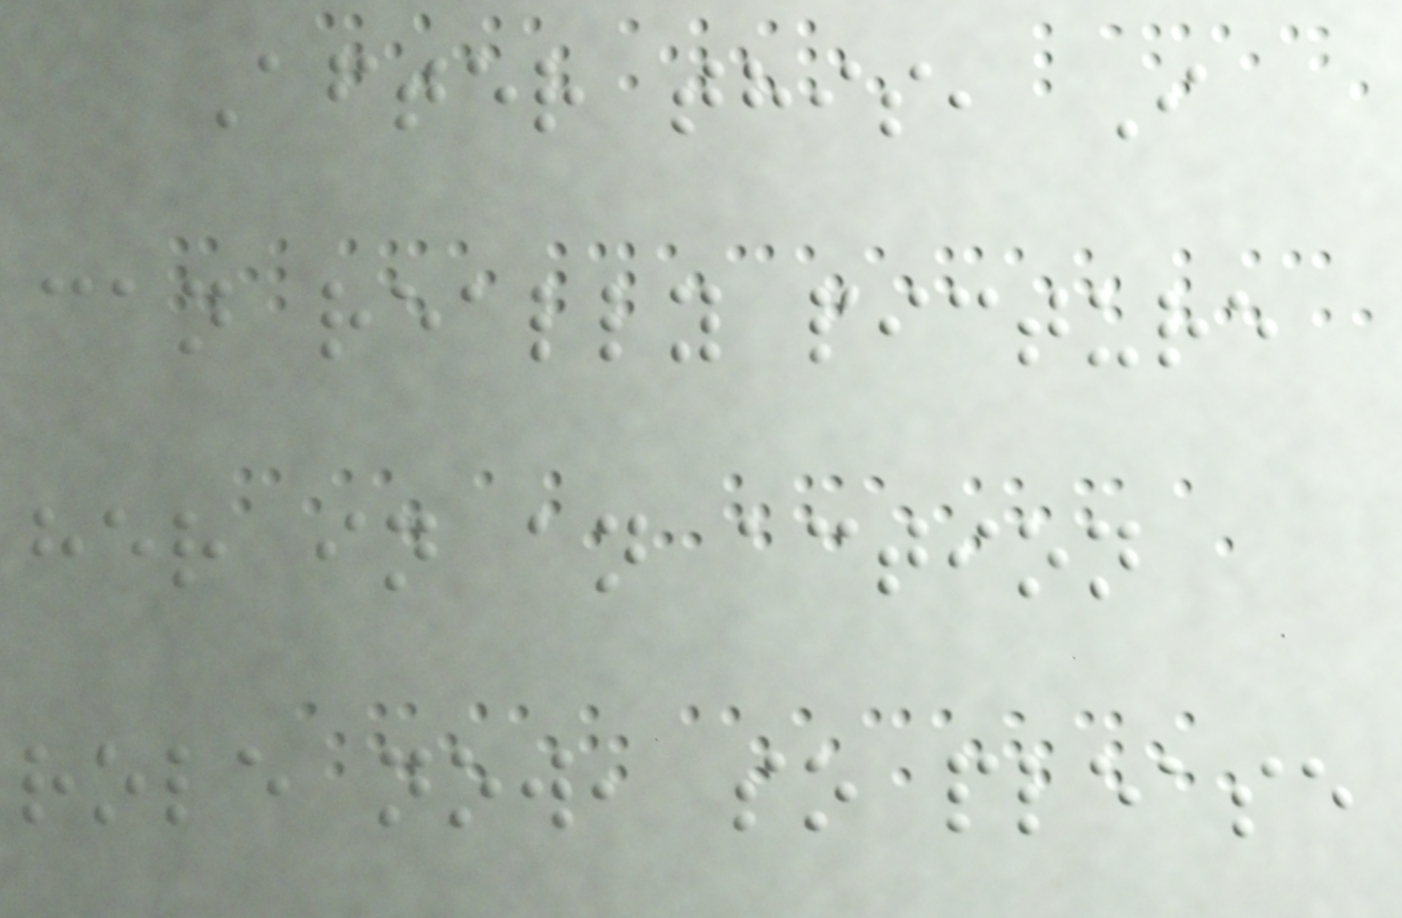After this, I
can really picture
her in an action
role now, so please
